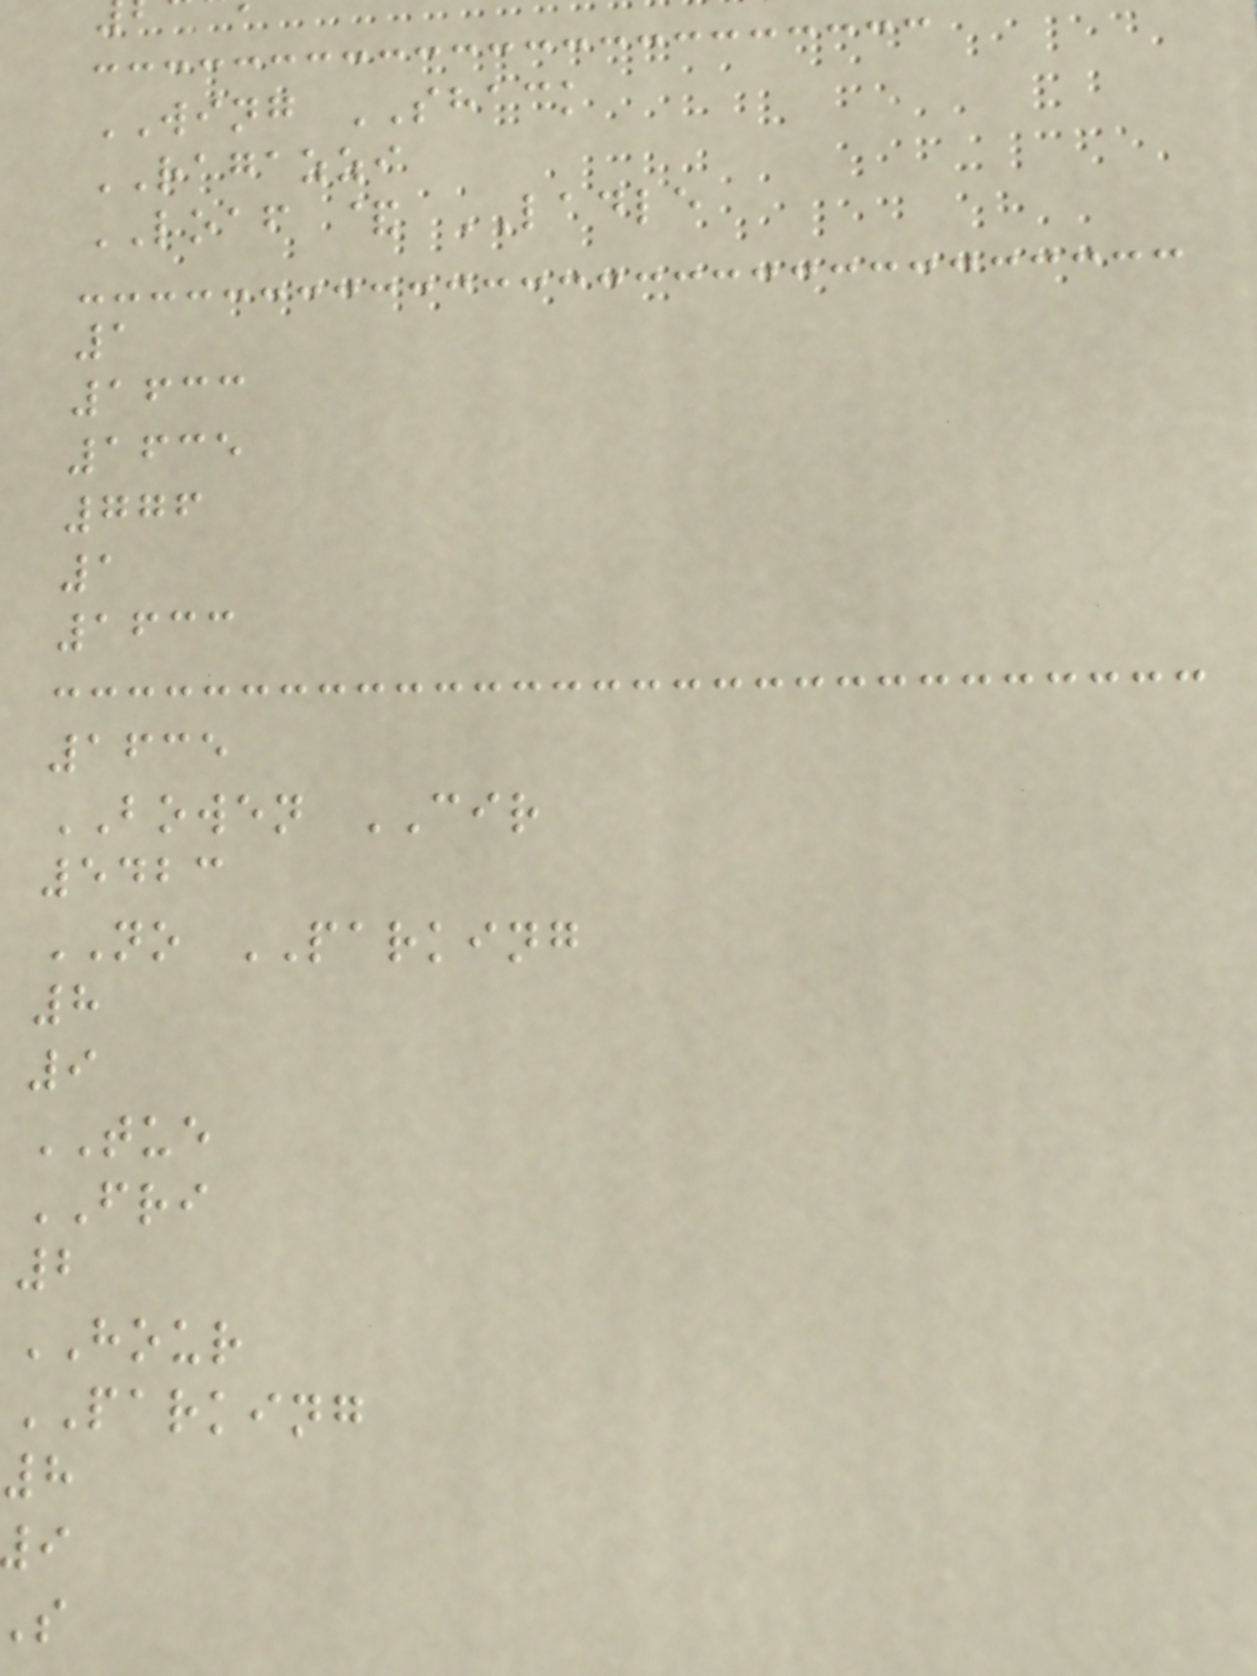WING SHACK
RAGAZZI
LOAF & LADLE
1
1633
1635
776
1
1633
1635
BOWEN CIR
5423
NO PARKING
8
9
TUE
FRI
2
HOUR
PARKING
8
